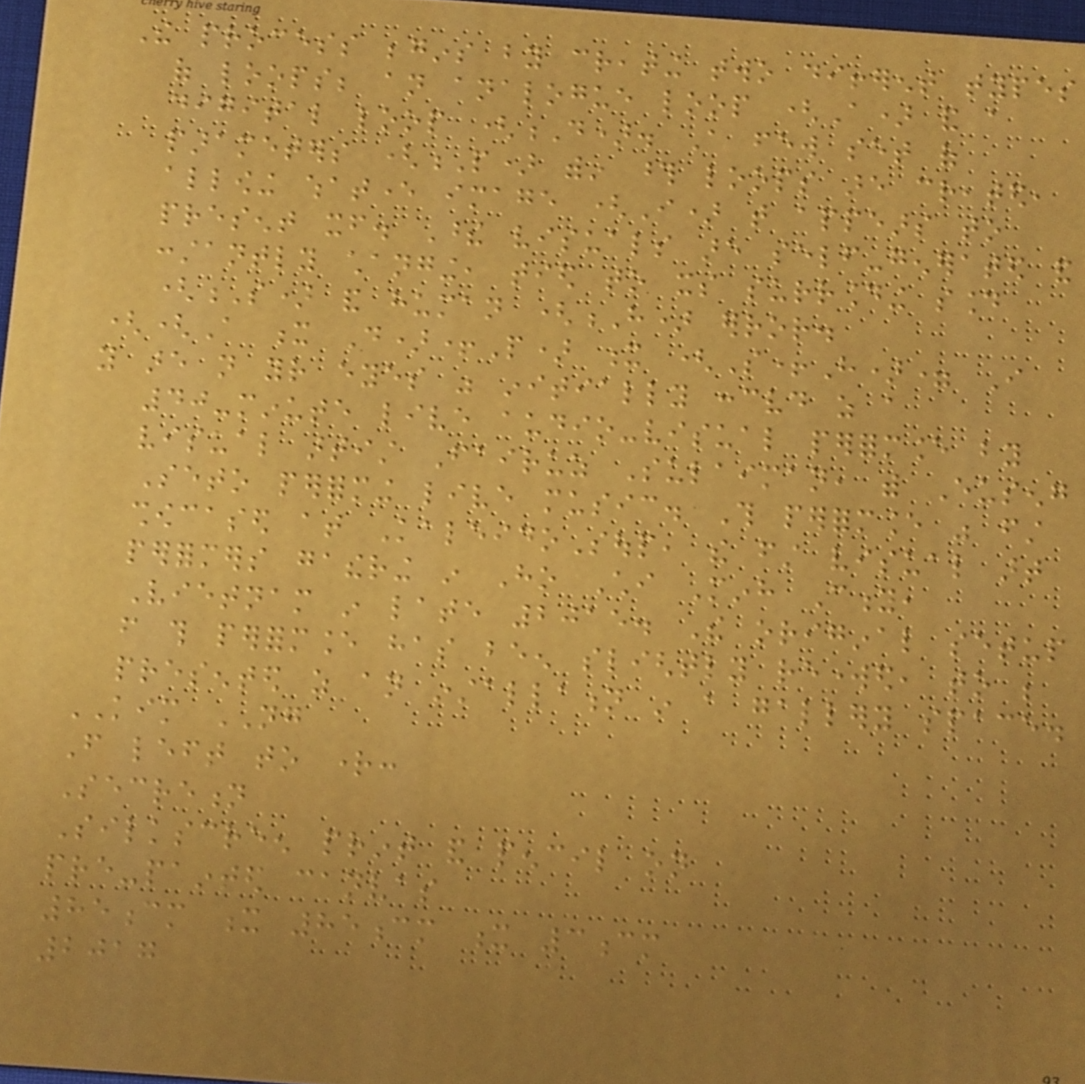The process begins by creating two different types
of loops; an analogue loop (A) and a
digital loop (D). A few set of
parameters (P) within those loops are created,
allowing whatever image (I) that appears to
present itself. These visuals are self-generated and
constantly changing, tied to its surrounding sound
(S) and human (H) error.
((A x D)+P) x (S+H)= I
you are not your eyes was initially conceived as a
40-minute live audio-visual performance by
visual artist Fairuz Sulaiman, with Euseng
Seto performing live music. This performance was first
showcased at KaleidoSoup, the first visual art
performers gathering in Ho Chi Minh City,
Vietnam in late 2015. The original setup
from this performance has been slightly reworked, to be
presented as an installation in a gallery space.
KIM NG
From left to right:
Secretion
Silkscreen print and pencil on
pre-painted canvas
85cm x 85cm x 3cm
2017
